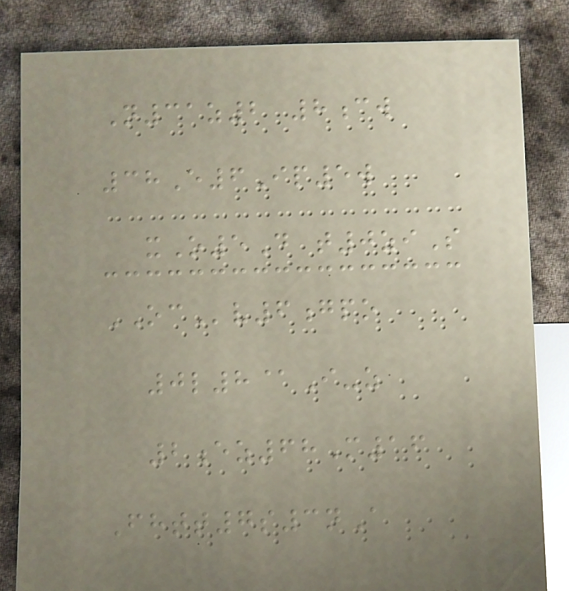N31z2 8cw
38E6Ip5w
xO5D t0ziS
OCv6gpo
0l8@I-z
2ez68M16
Fhtt7s3nA
